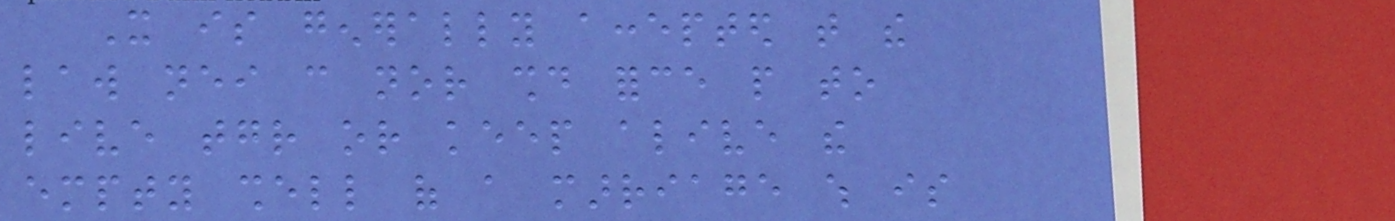It is generally accepted that the
law neither can nor should force people to
live together or keep alive the
empty shell of a marriage which is
